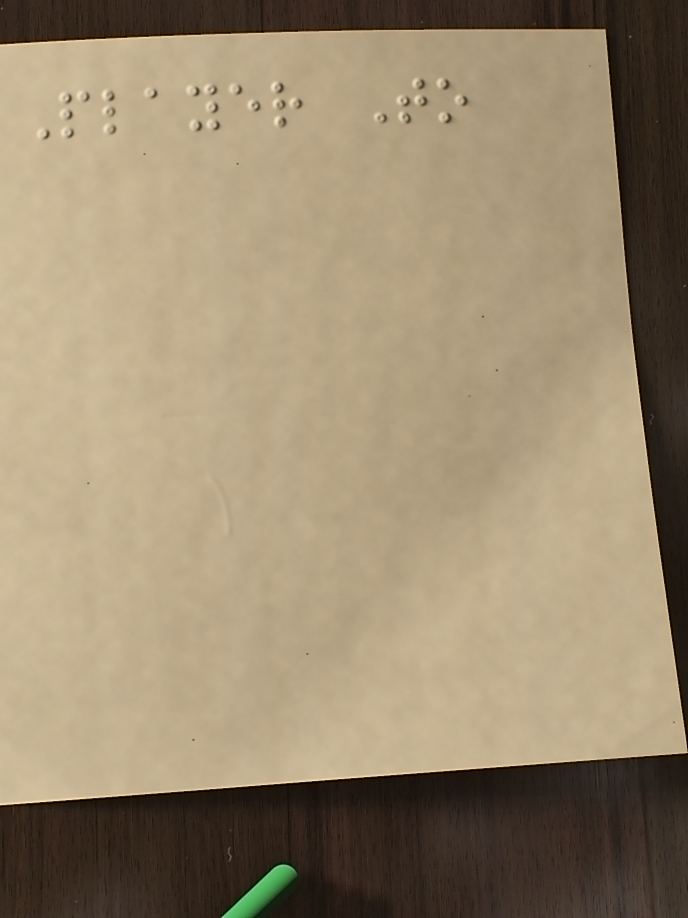Player To
